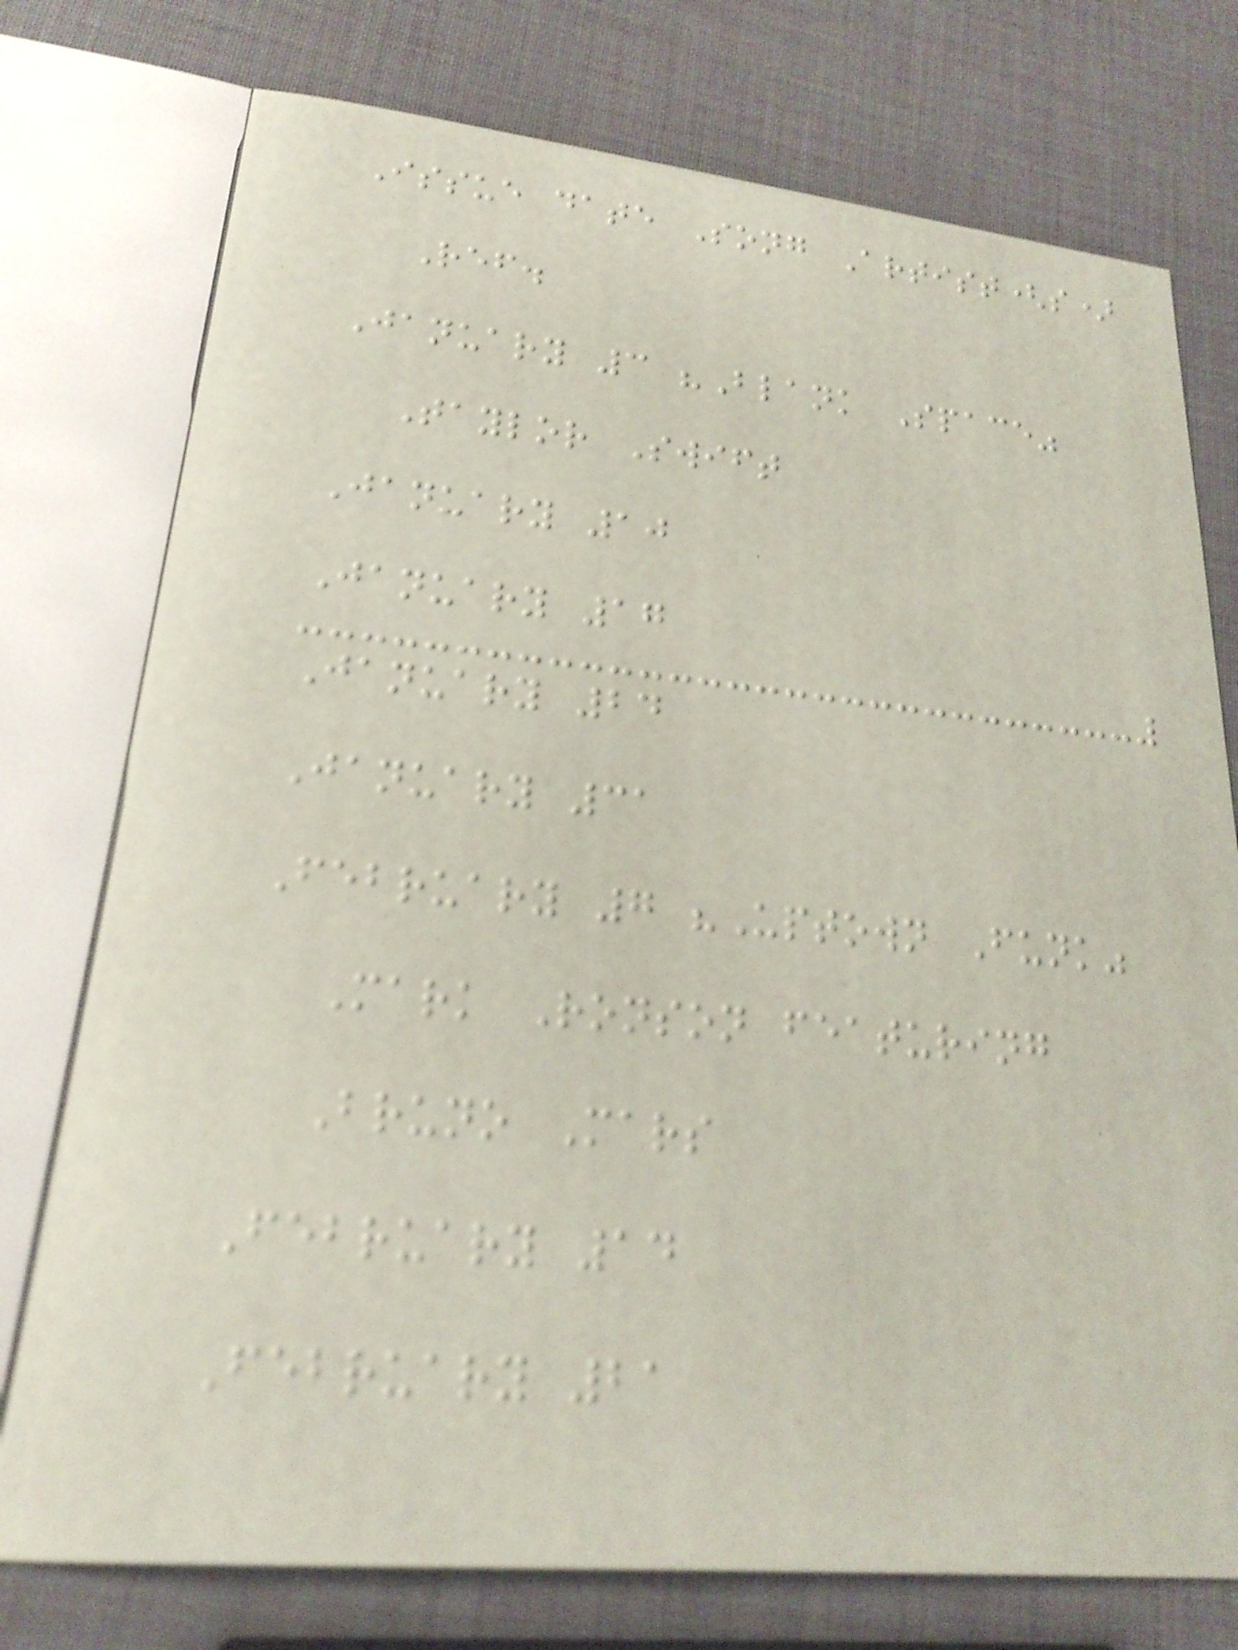Issue date Song Artist(s)
Ref.
January 3 "Blank Space"
Taylor Swift
January 10
January 17
January 24
January 31
February 7 "Uptown Funk"
Mark Ronson featuring
Bruno Mars
February 14
February 21
